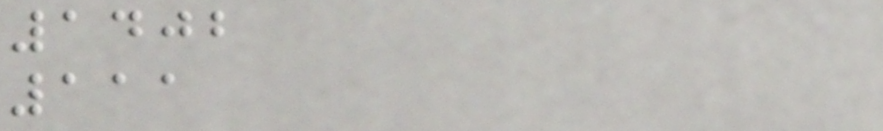1402
111
